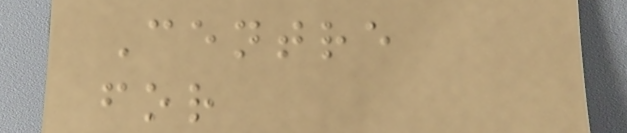Centre
for
